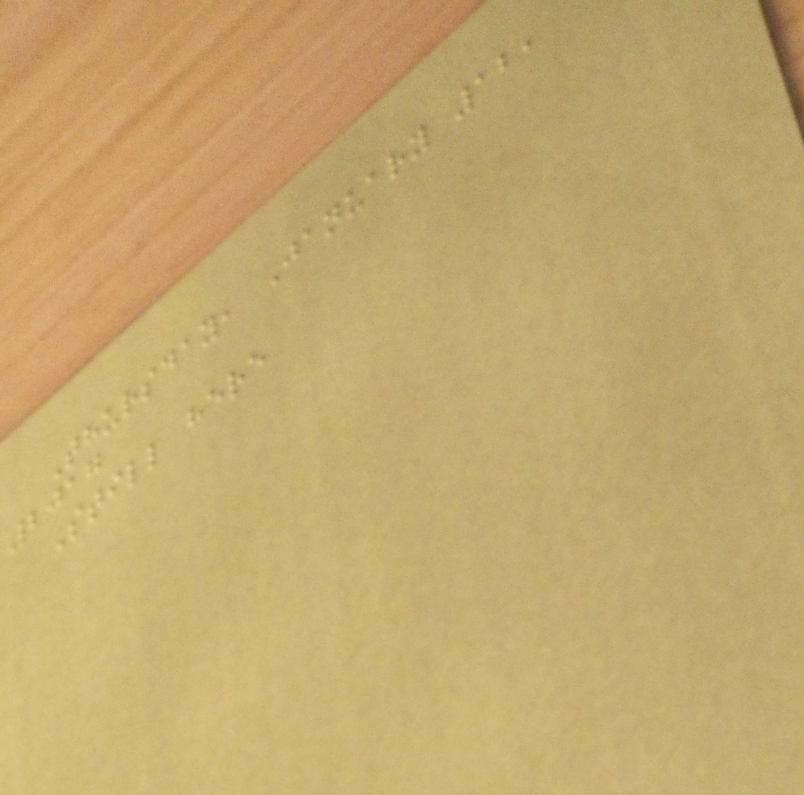Thursday, January 12,
2017
Still here
